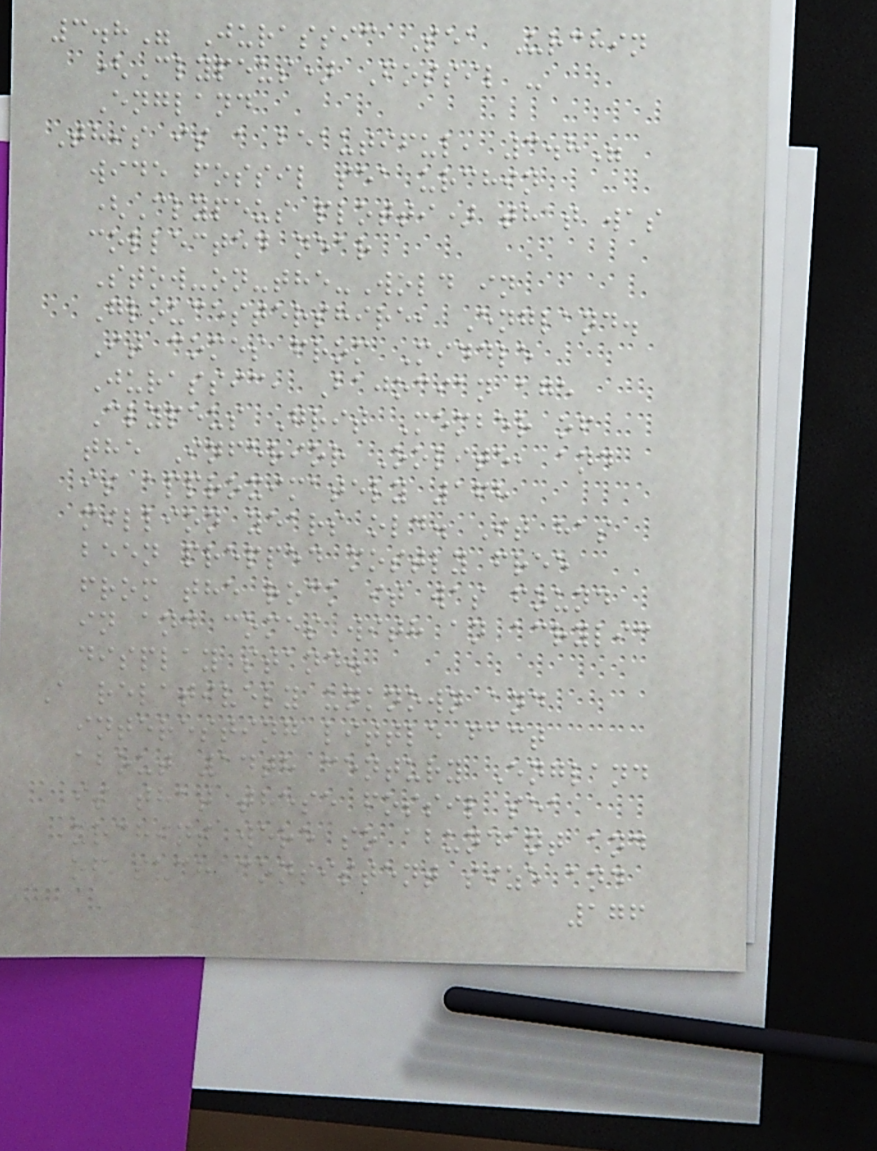3.8" Jurassic Sea Urchin
(Clypeus) Fossil -
England
This is a beautiful, 3.8"
wide fossil sea urchin
(Clypeus plotti) that was
collected near
Stow-on-the-Wold in
Gloucestershire, England.
It comes from Middle
Jurassic, Bajocian age
Clypeus Grit Member of
the Inferior Oolite, and
is approximately 168
million years old. It has
been prepped mostly free
from the rock it was found
in and comes with an acrylic
display stand.
A relatively unknown and
interesting little fact
about 14th century England
is that these fossil sea
urchins were so abundant and
of such consistent size and
176
